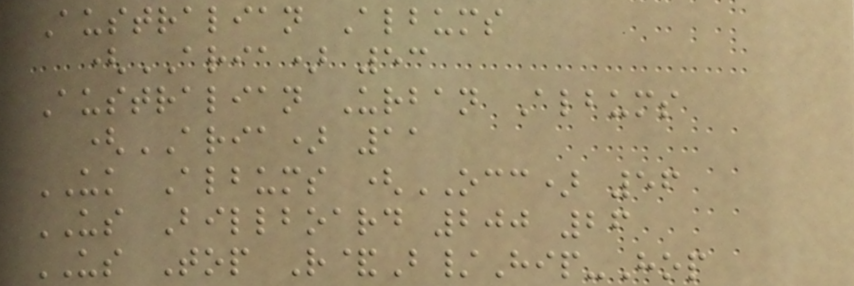Australian Albums
(ARIA) 53
Australian Urban Albums
(ARIA) 11
UK Albums (OCC) 56
US Billboard 200 26
US Top R&B/Hip-Hop
